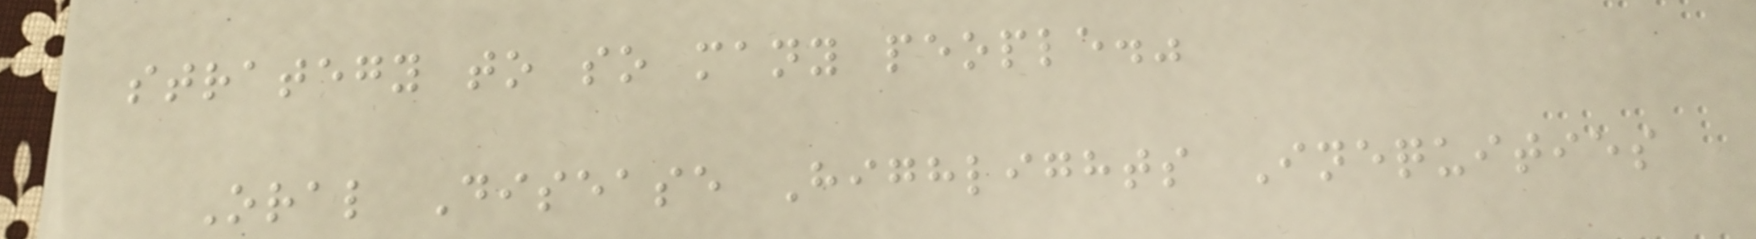strategy to so many people."
Oral Disease Highlights Inequities
